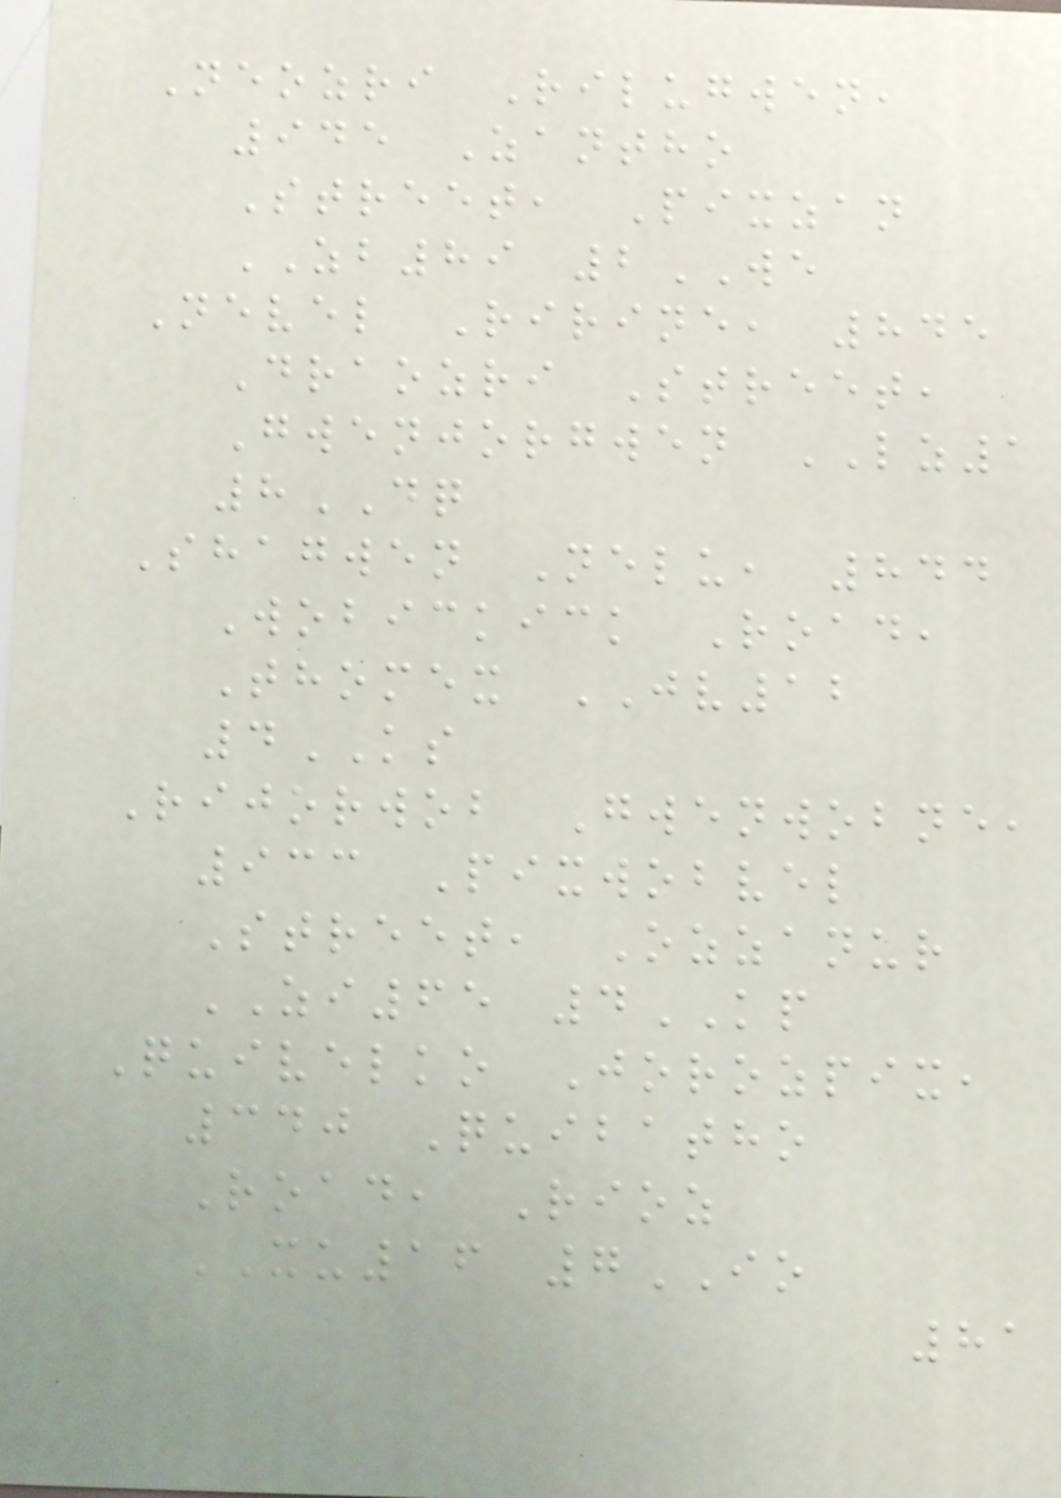Neozri Rilugwen,
945 Zantho
Street, Pixzan
ZB89 2WE
Nevel Ririne, 845
Draozri Street,
Gwenjorgwen LZ1
8DQ
Shagwen Nelu, 844
Wobickick Road,
Thomex JV12
4KS
Rijorwob Gwenwobne,
933 Pixwobvel
Street, Ozzanur
ZI65 4KP
Quivelko Jorozpix,
340 Quibatho
Road, Rioz
XU16 7IO
81
